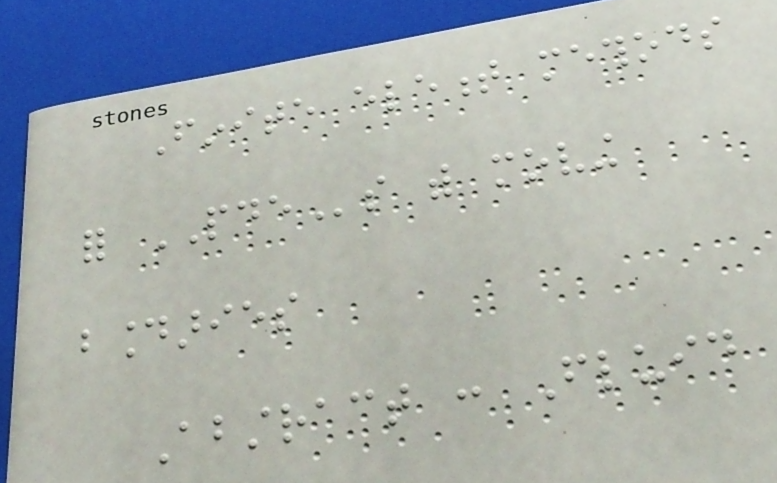Finite element methods
for PDEs with moving
boundaries
Abstract : Fluid
